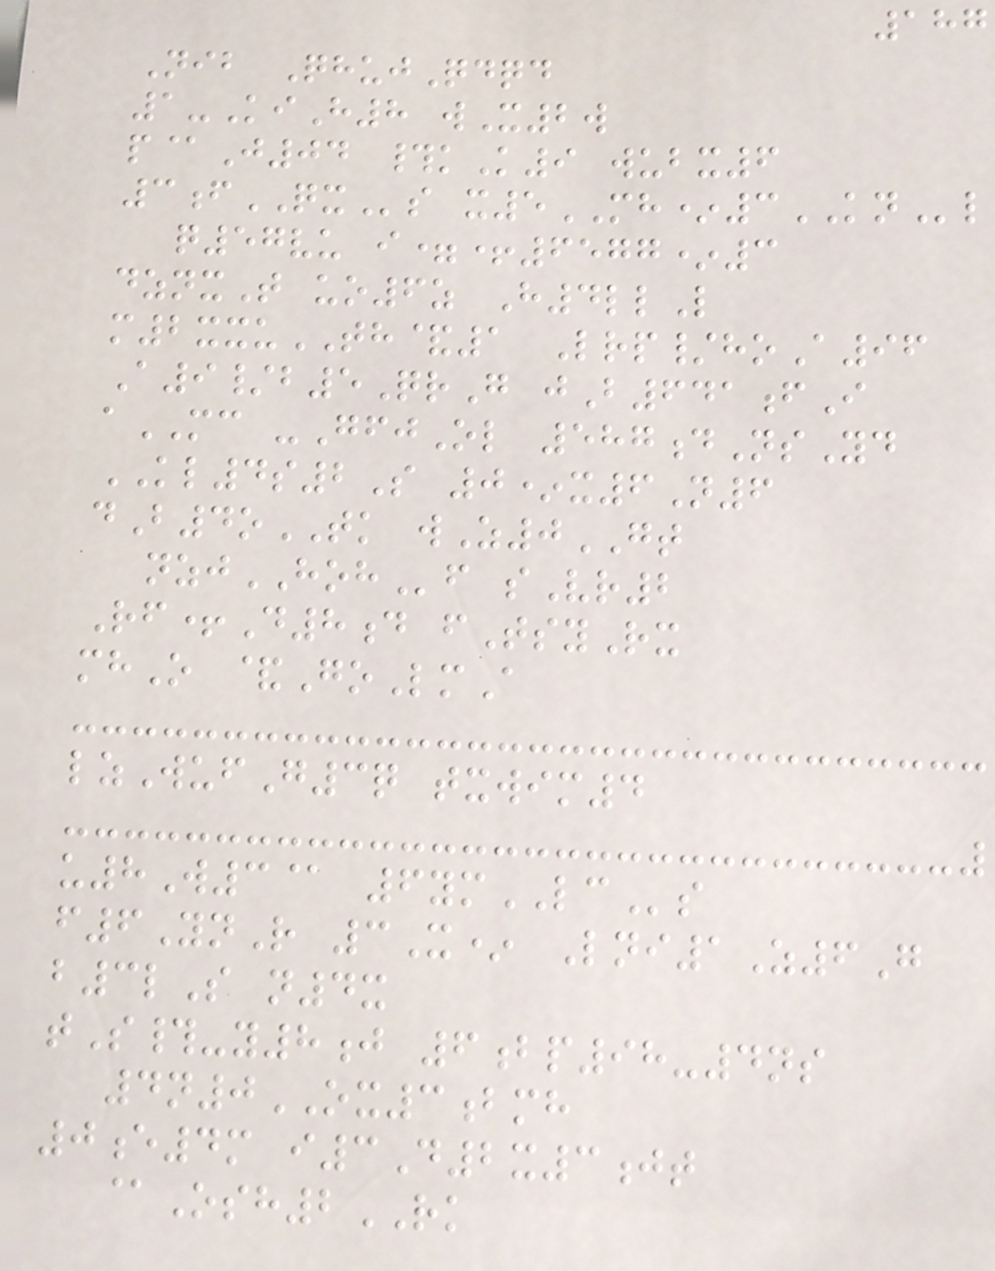187
Nib QhujQdqd
1-KiH8 wX2w
p@J04 #kK9 wubx6
3fQXs x5MH*3KNl
q57vu i=+6577*3
dznxT uo6z H4llL
m2xxuTH&1 Lrp/hoA96
A9/b5QrG jB641fI
aMC -GfjOl 587dNsYd
KL4s2S 0*x6N6
dB4oTK wZ0GT
nzjHOHf sVr2
Rf+D8d fTsyRx
mhO &GoLmA
lzWufG3q txwim4
u8W3@ 6ymLCs
f6YnR 3X* Lni1Z6G
b3lS n4x
tS#-y8j 6bp98-4ns
4n0OX3bmh
0e4m i3D2x3jt
@Osh2RK
